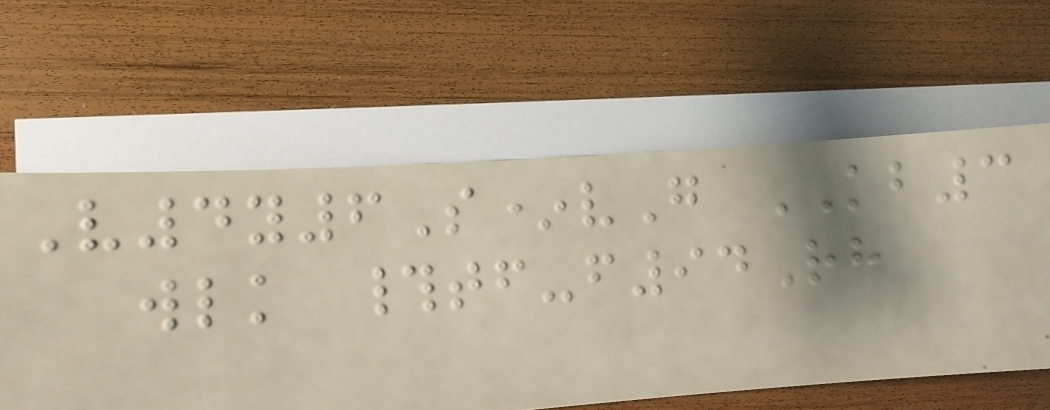V4y6S*vG KB3
wlk #tf-f94Rh
